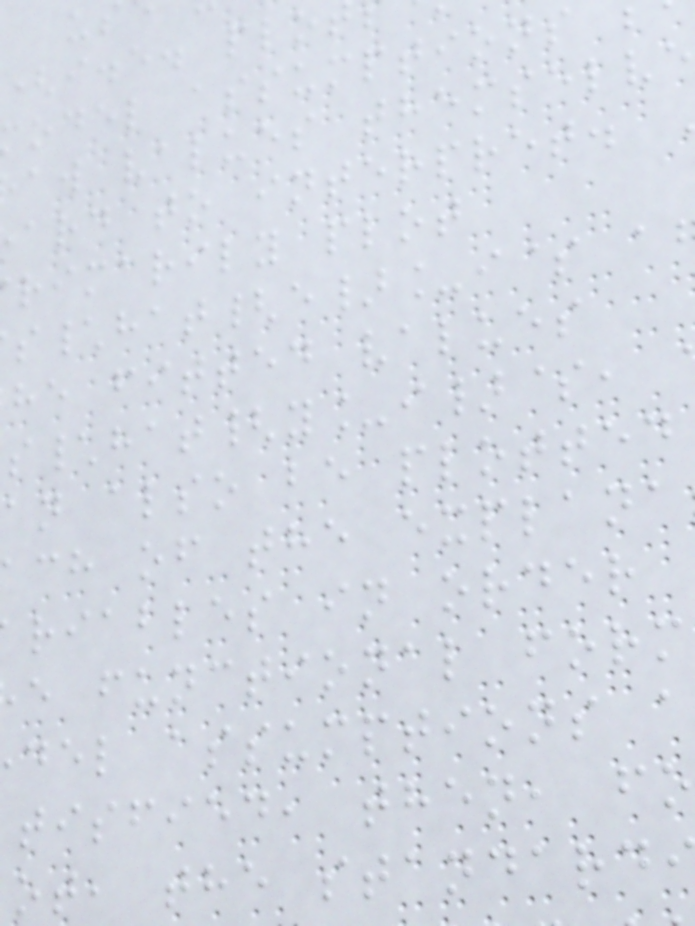(i.e. plo
odel assumptions
aw values themselve
ard to interpret.
rimarily plot
\hat{e}_i$ a
he fitted values
\hat{y_i}$,
an also be plotted
ch of the explana
riables in order
e functional form
del assumptions a
tisfied, then, fo
ot, the standard
